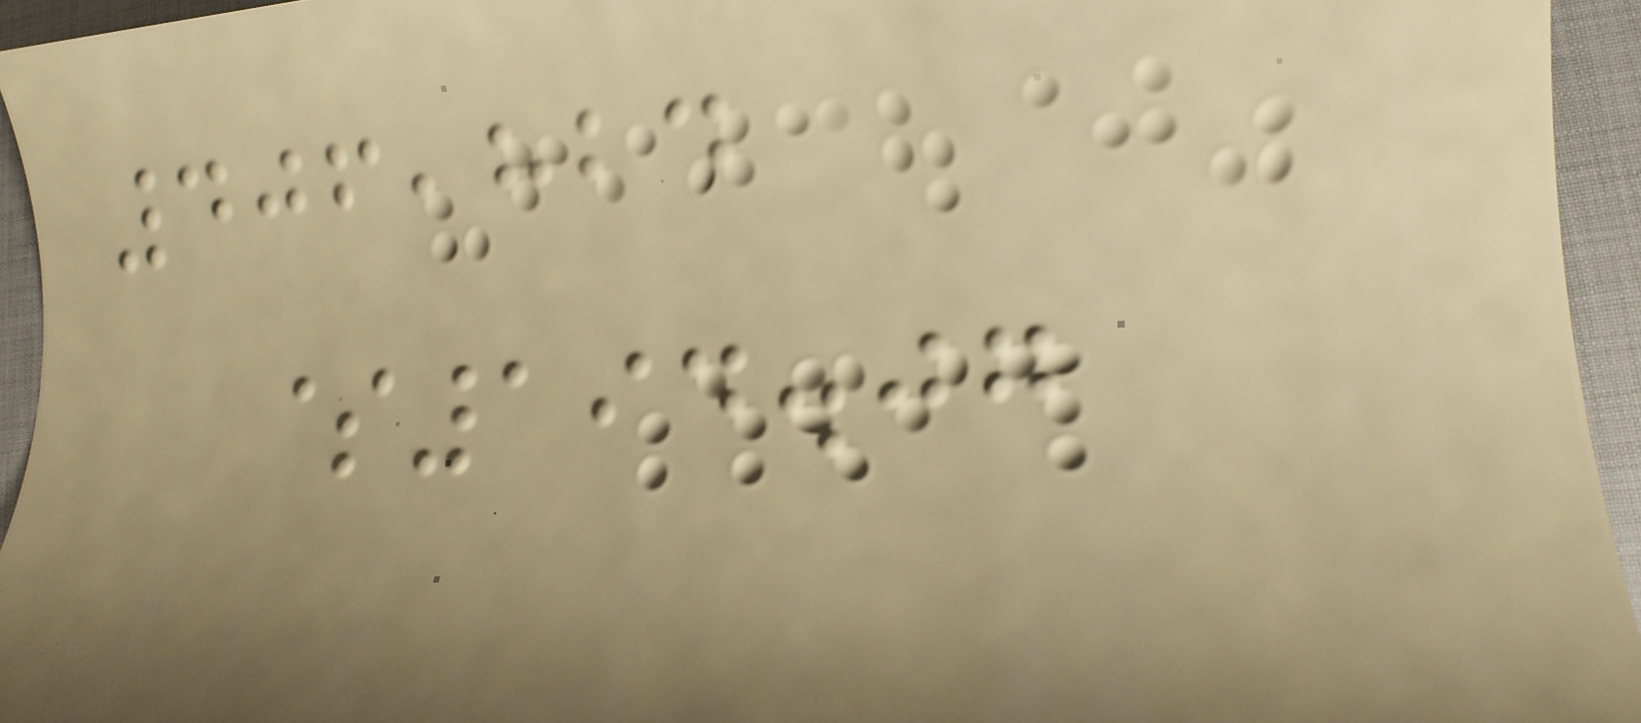406,824
$194.07
